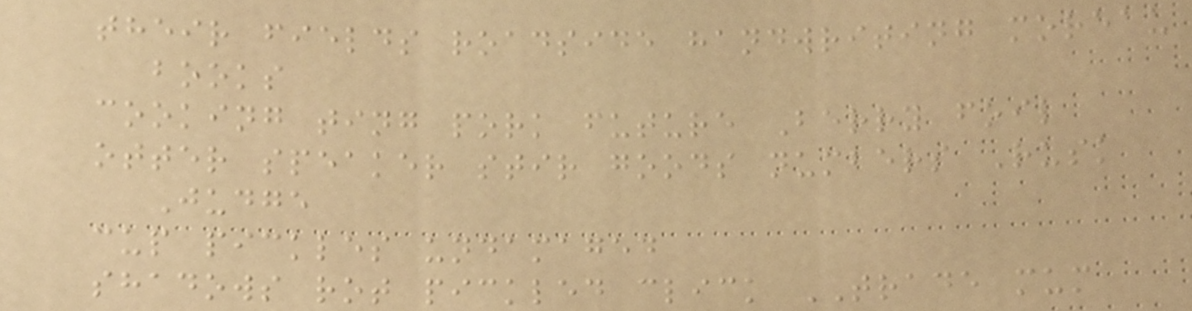their fields roadside handwriting moreau
books
cooking ting pork future Berry foil
otter speaker stir goods numbers Rusk
Judge
cup pickles undamaged
shadows rot pickled click TRADE mum
